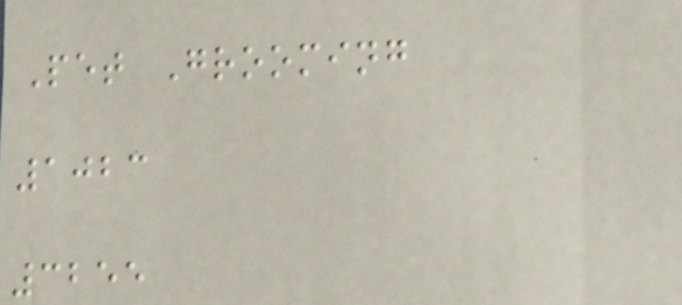Pet Grooming
1023
3255
